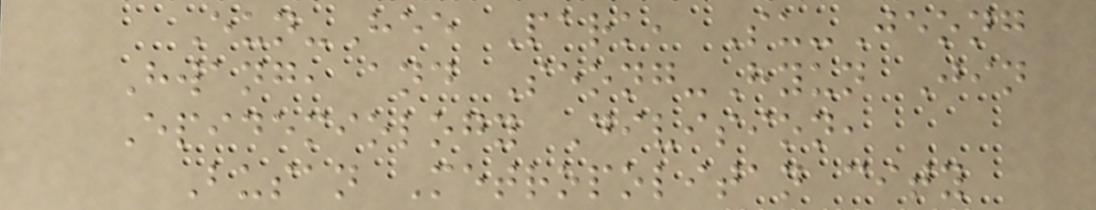Eun-Hee Park, Su-Jeong
Hwang, and Seong-Hyun Jin
Epidemiology Division,
Busan Metropolitan city
